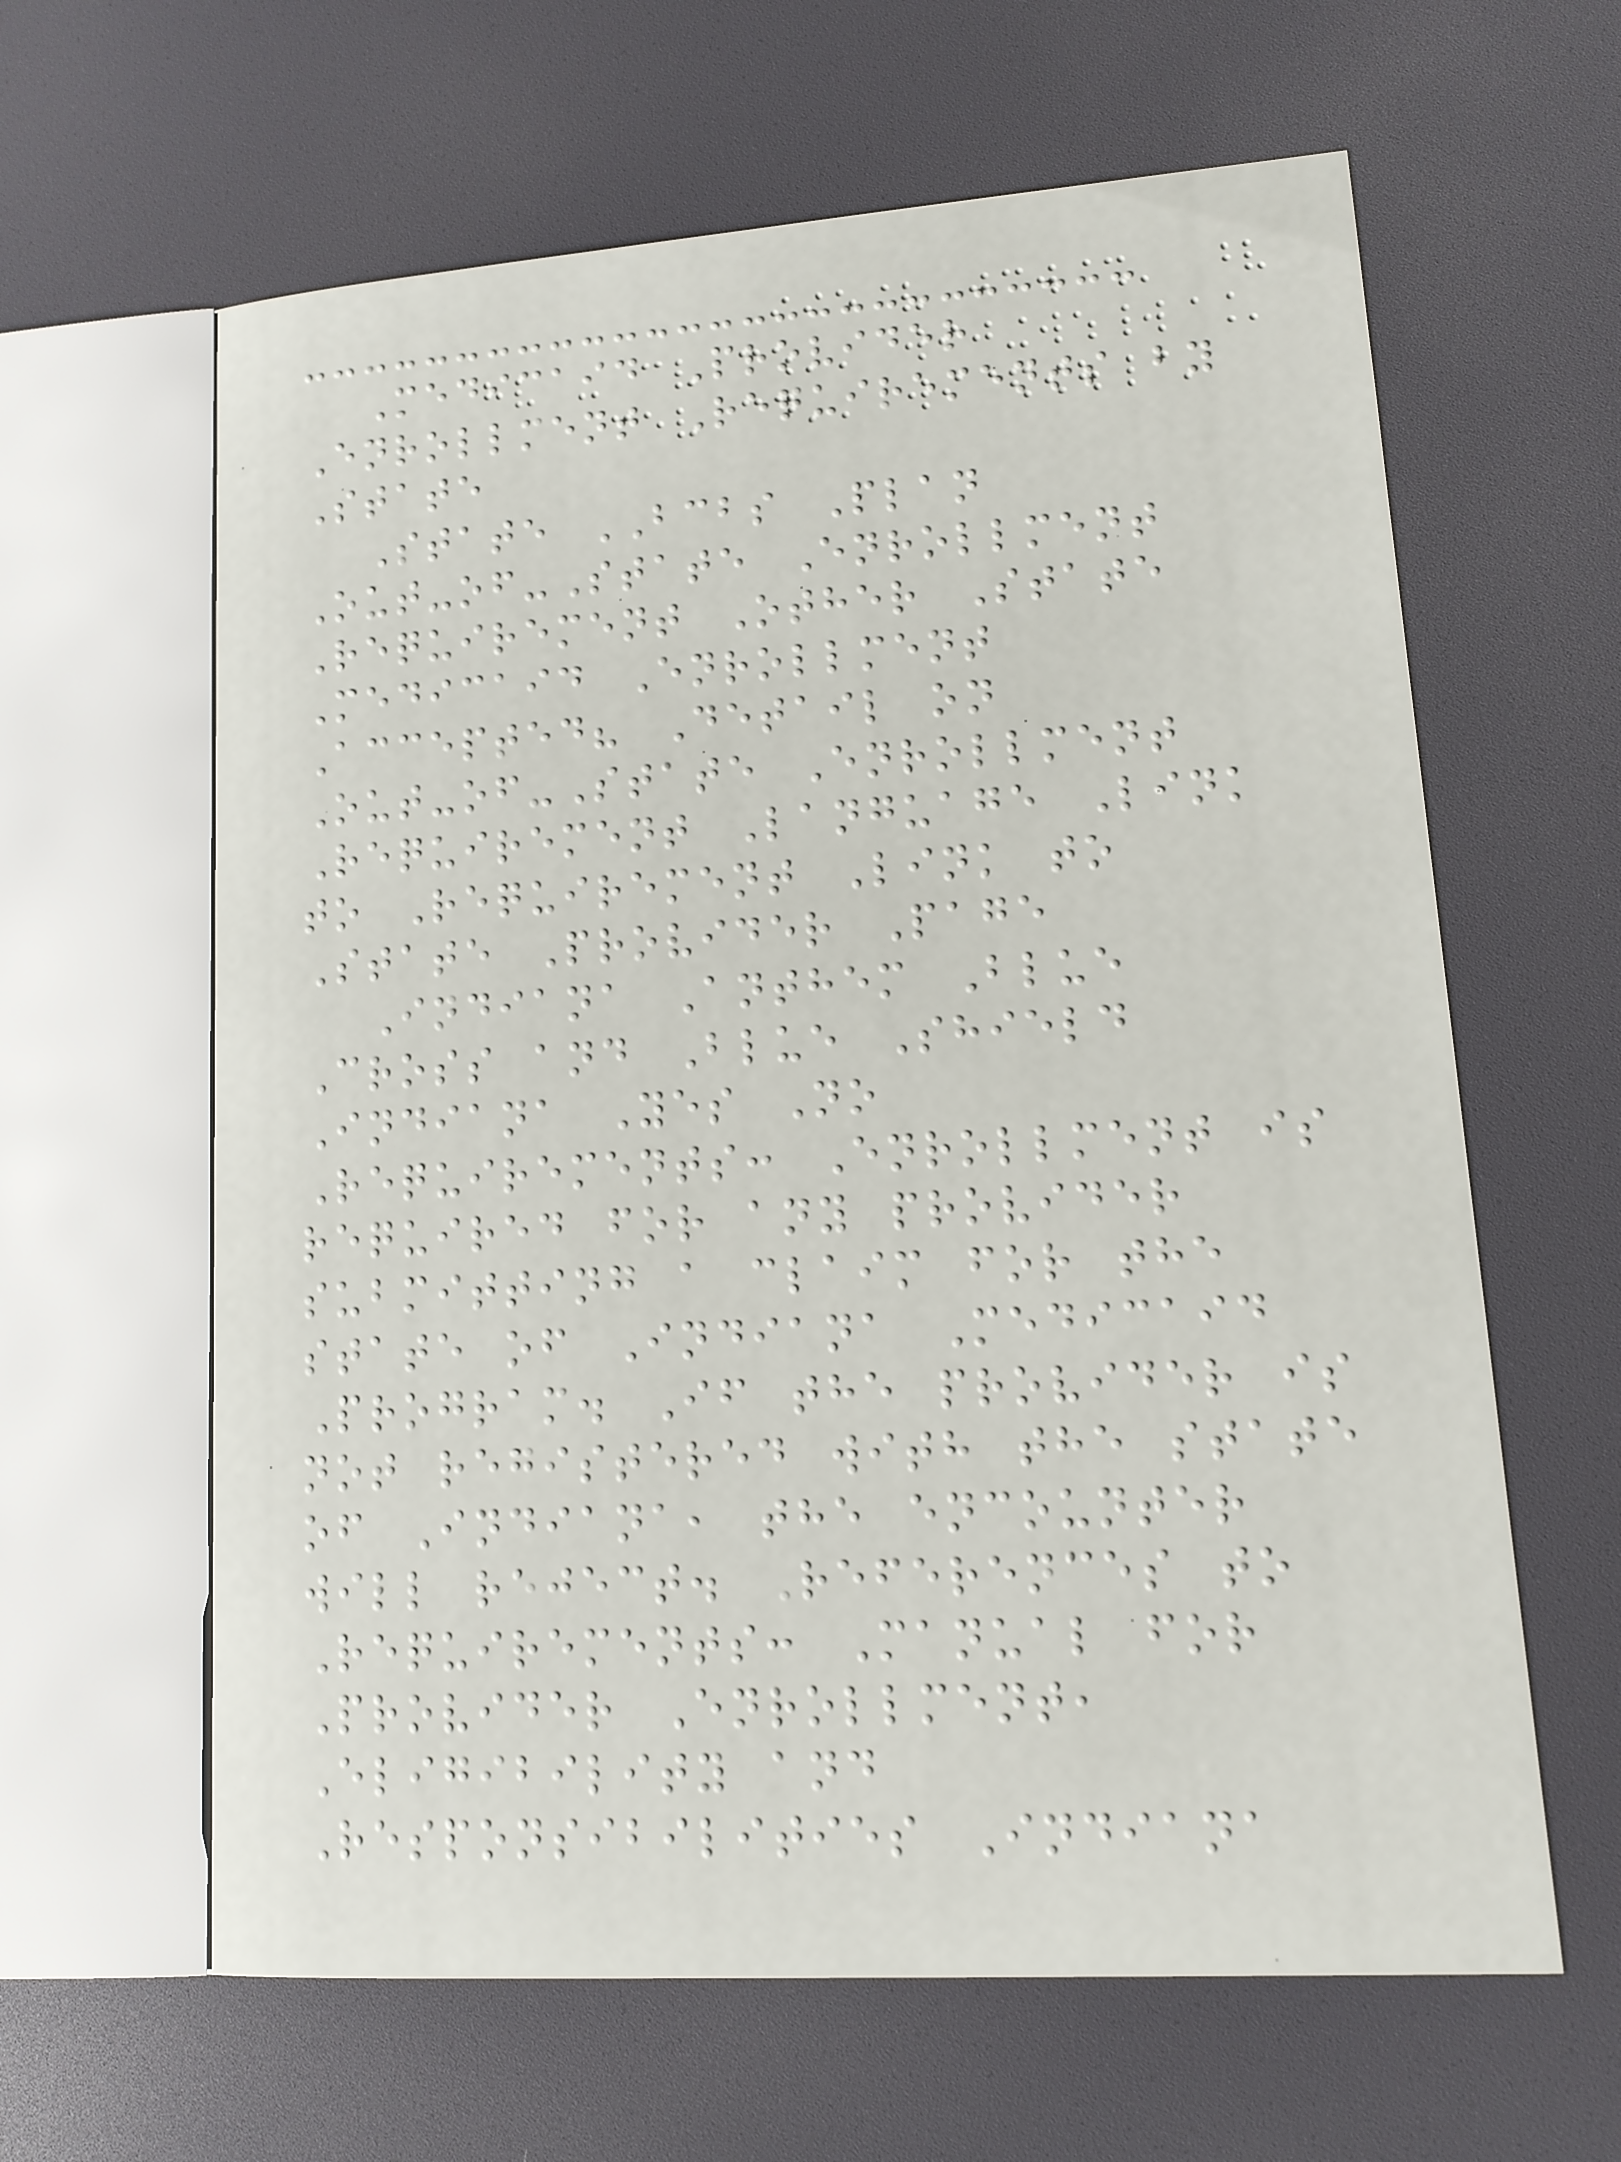Medicaid Provider
Enrollment Requirements by
State
State BCBS Plan
Out-of-State Enrollment
Requirement Other State
Medicaid Enrollment
Accepted? Detail on
Out-of-State Enrollment
Requirement Language Link
to Requirement Link to
State Provider Page
Indiana Anthem Blue
Cross and Blue Shield
Indiana Yes No
Requirements: Enrollment is
required for any provider
submitting a claim for the
state of Indiana Medicaid
Program. If the provider is
not registered with the state
of Indiana, the encounter
will reject. References to
Requirements: Manual for
Provider Enrollment,
Eligibility and
Responsibilities Indiana
